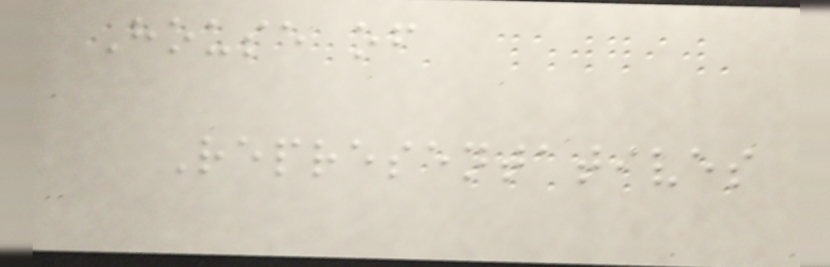House of
Representatives
